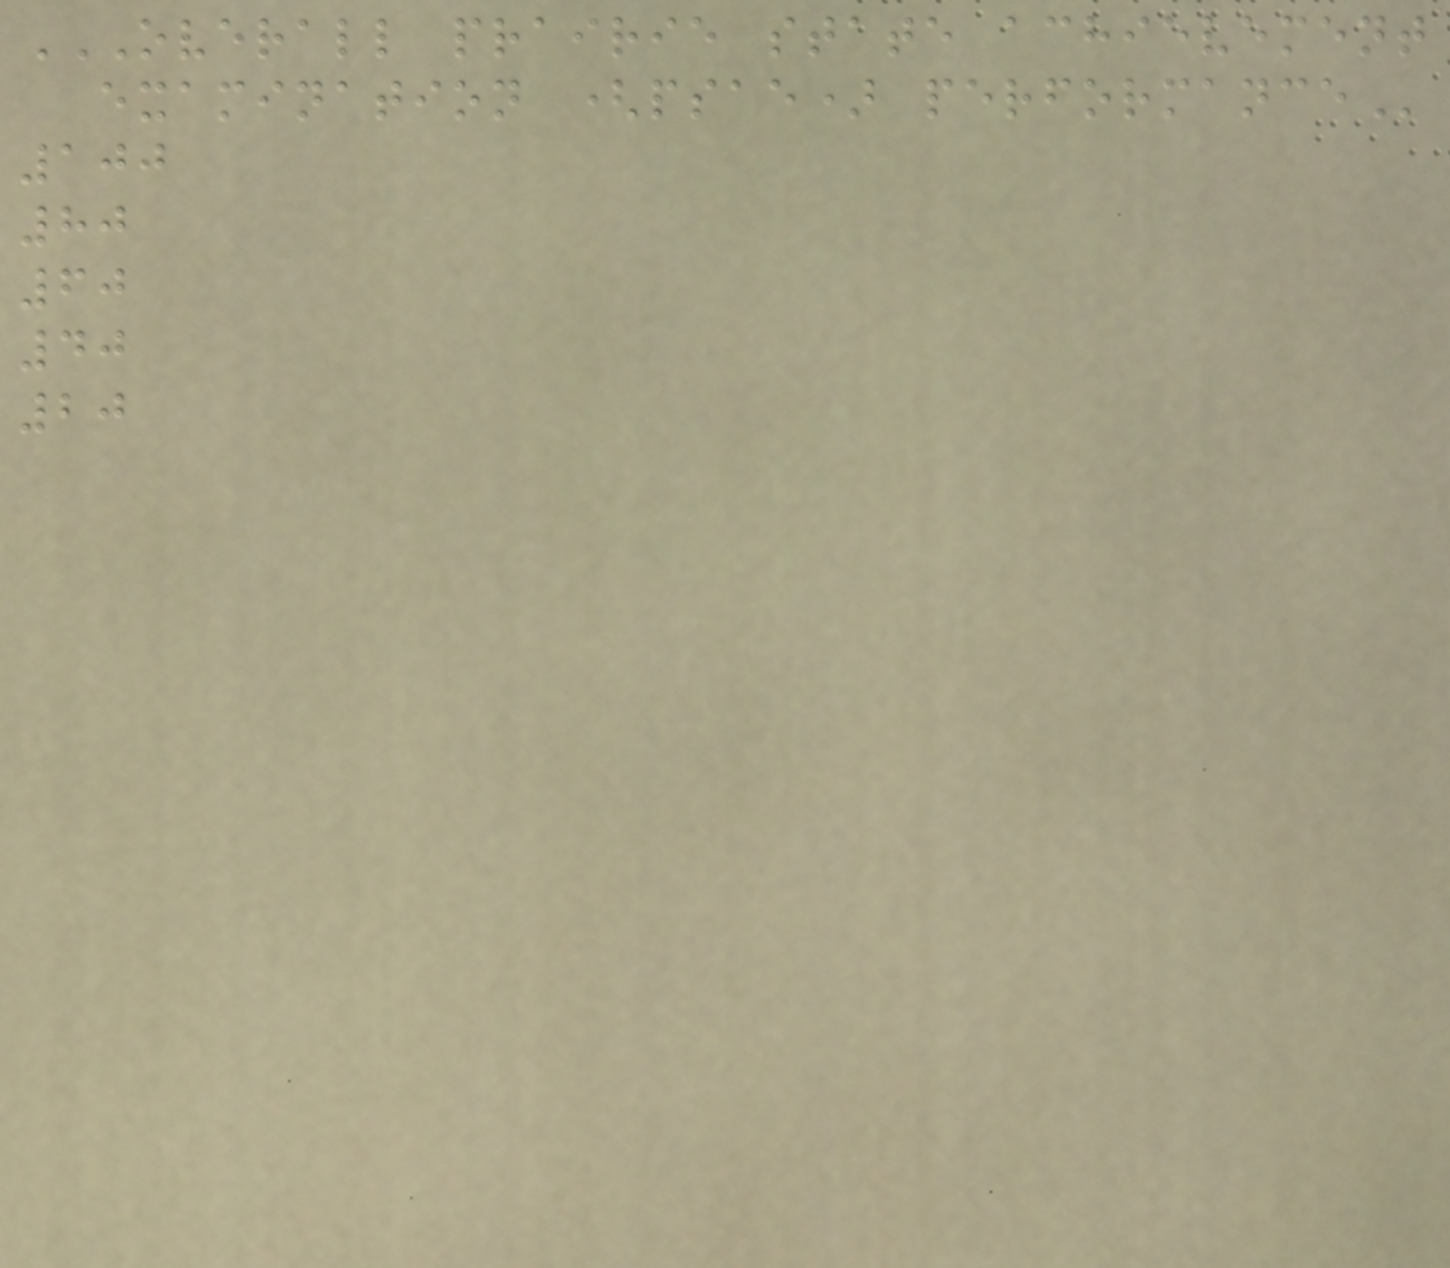OVERALL PRAIRIE STATE ACHIEVEMENT
EXAMINATION (PSAE) PERFORMANCE
100
80
60
40
20
